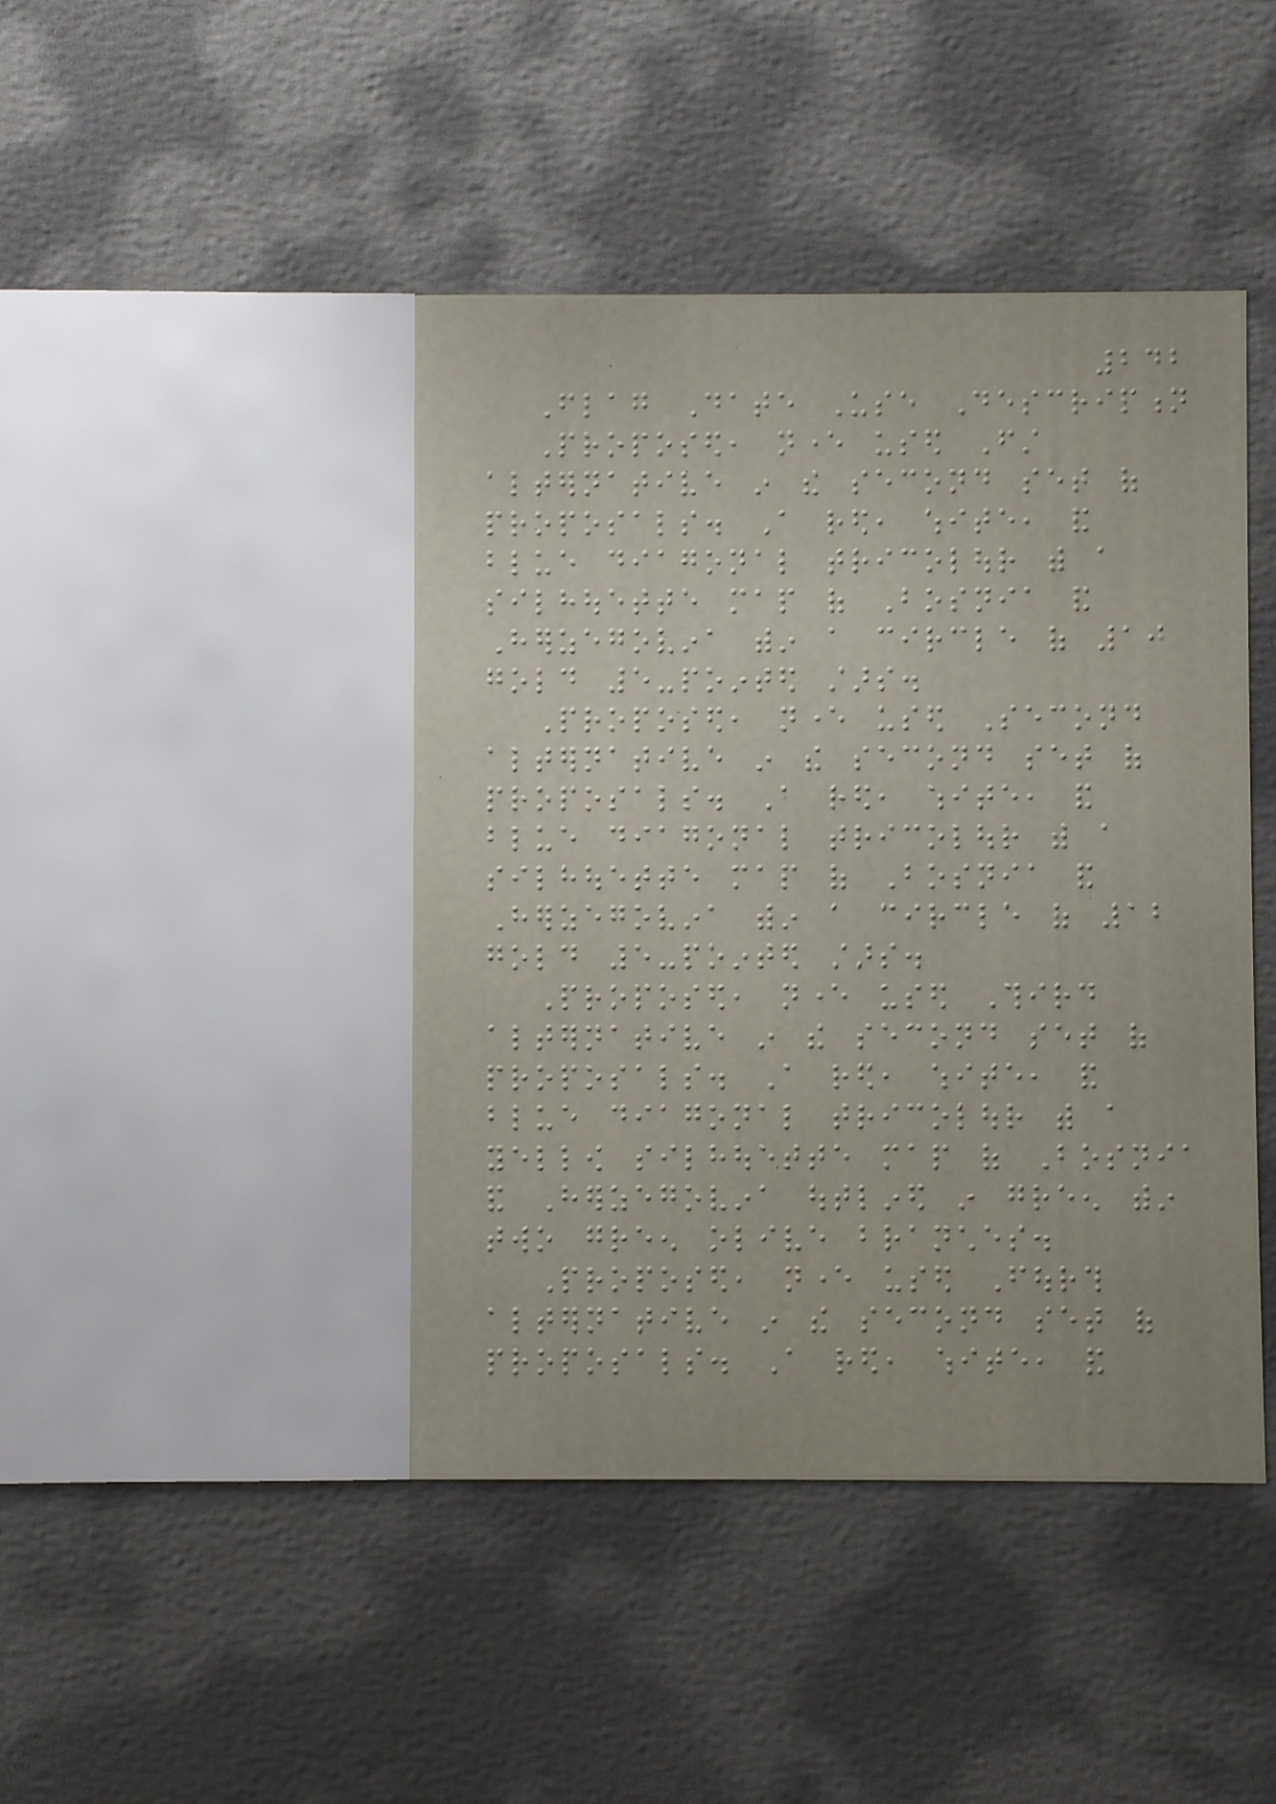242
Flag Date Use Description
Proposed, never used First
alternative in the second set of
proposals. A red, white, and
blue diagonal tricolour with a
silhouette map of Bosnia and
Herzegovina within a circle of 10
gold 5-pointed stars.
Proposed, never used Second
alternative in the second set of
proposals. A red, white, and
blue diagonal tricolour with a
silhouette map of Bosnia and
Herzegovina within a circle of 12
gold 5-pointed stars.
Proposed, never used Third
alternative in the second set of
proposals. A red, white, and
blue diagonal tricolour with a
yellow silhouette map of Bosnia
and Herzegovina outlined in green within
two green olive branches.
Proposed, never used Fourth
alternative in the second set of
proposals. A red, white, and
